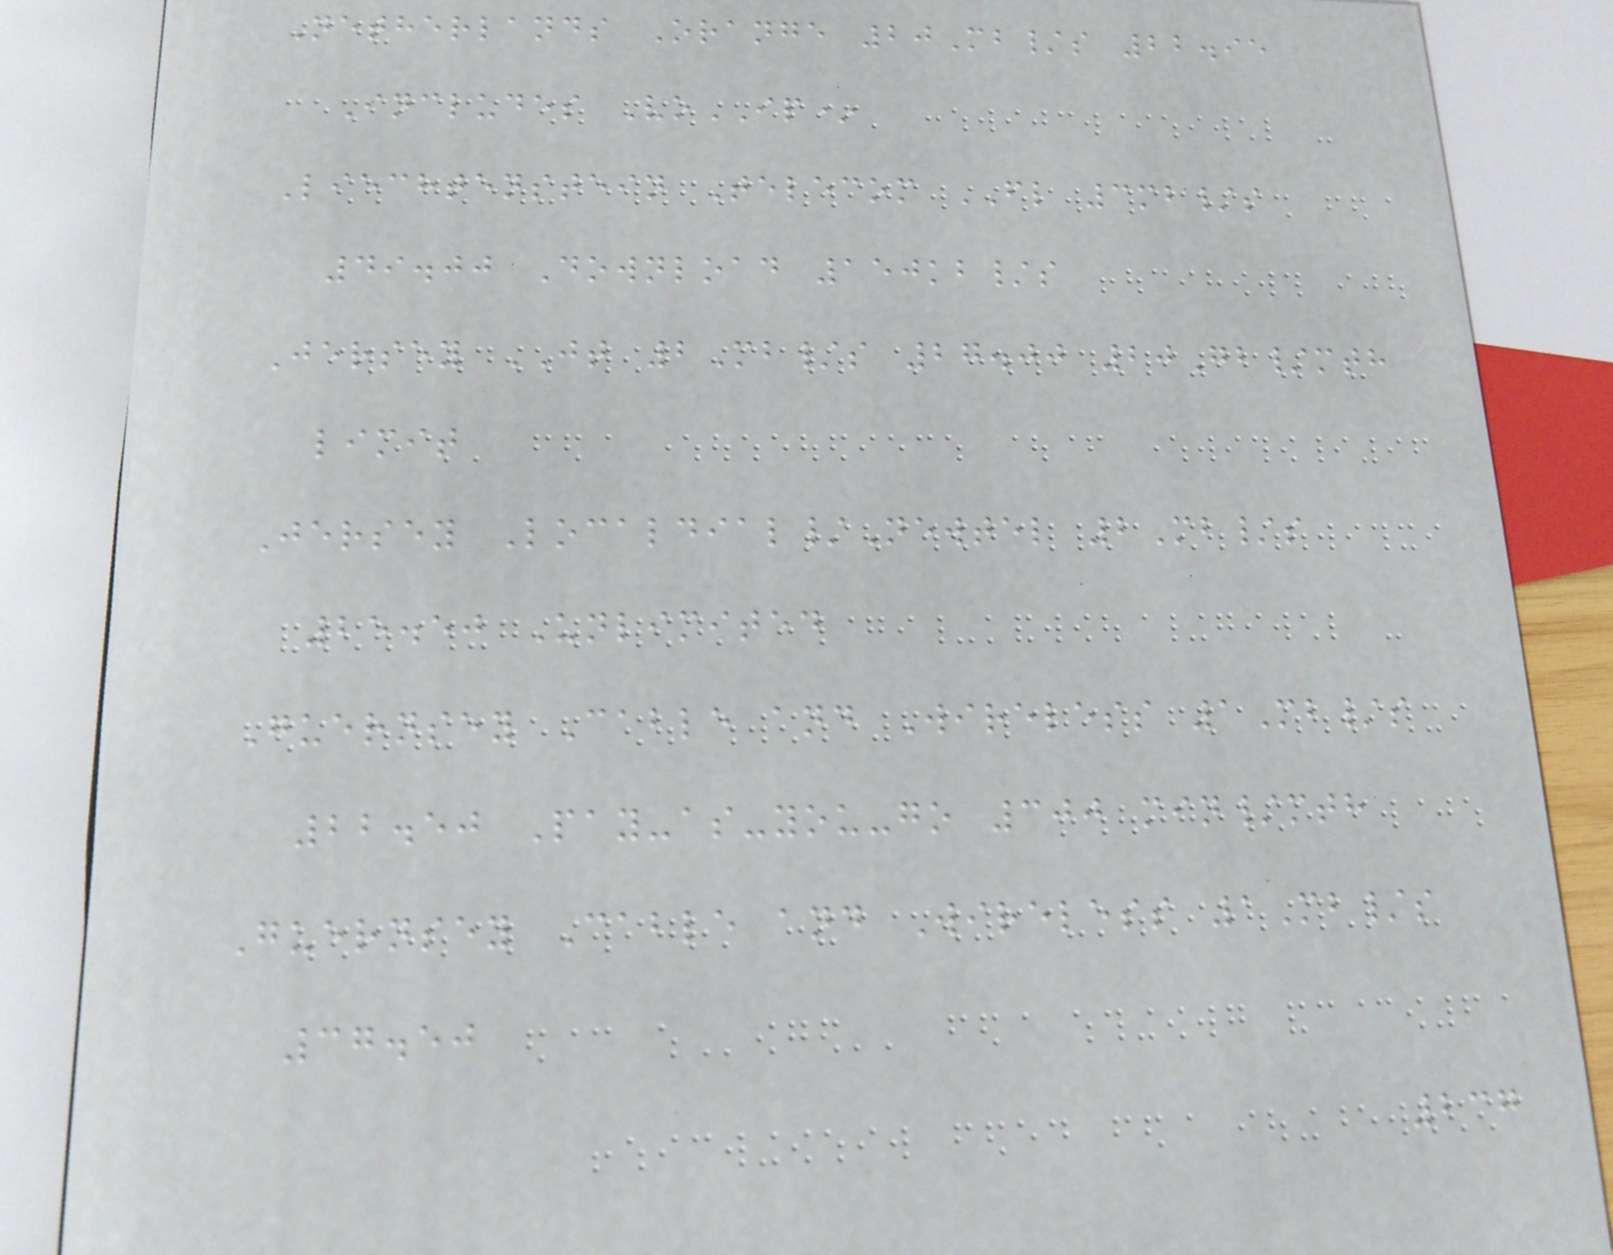Netherlands Orange 20Mb/s 22.95
Includes VoIP*
Liechtenstein Telecom FL 3mb/s
49.00 Download 150kb/s
Jersey JT 2Mb/s 27.00 20Gb/mth
limit
Jersey Localdial/Newtel 2Mb/s
25.50 Unlimited
Guernsey Cable and Wireless 1Mb/s
22.50 Pay-as-you-go 300 min/mth
Guernsey Cable and Wireless 1Mb/s
37.50
237
